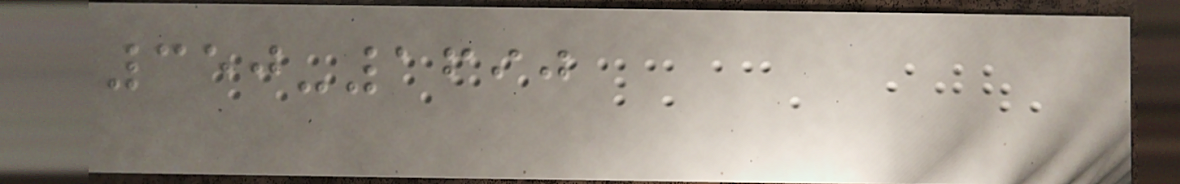350-1690
